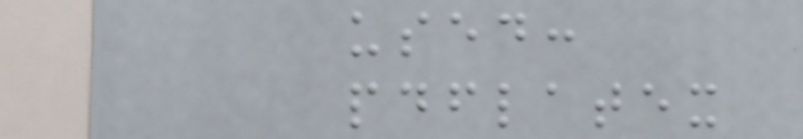used:
pdflatex
